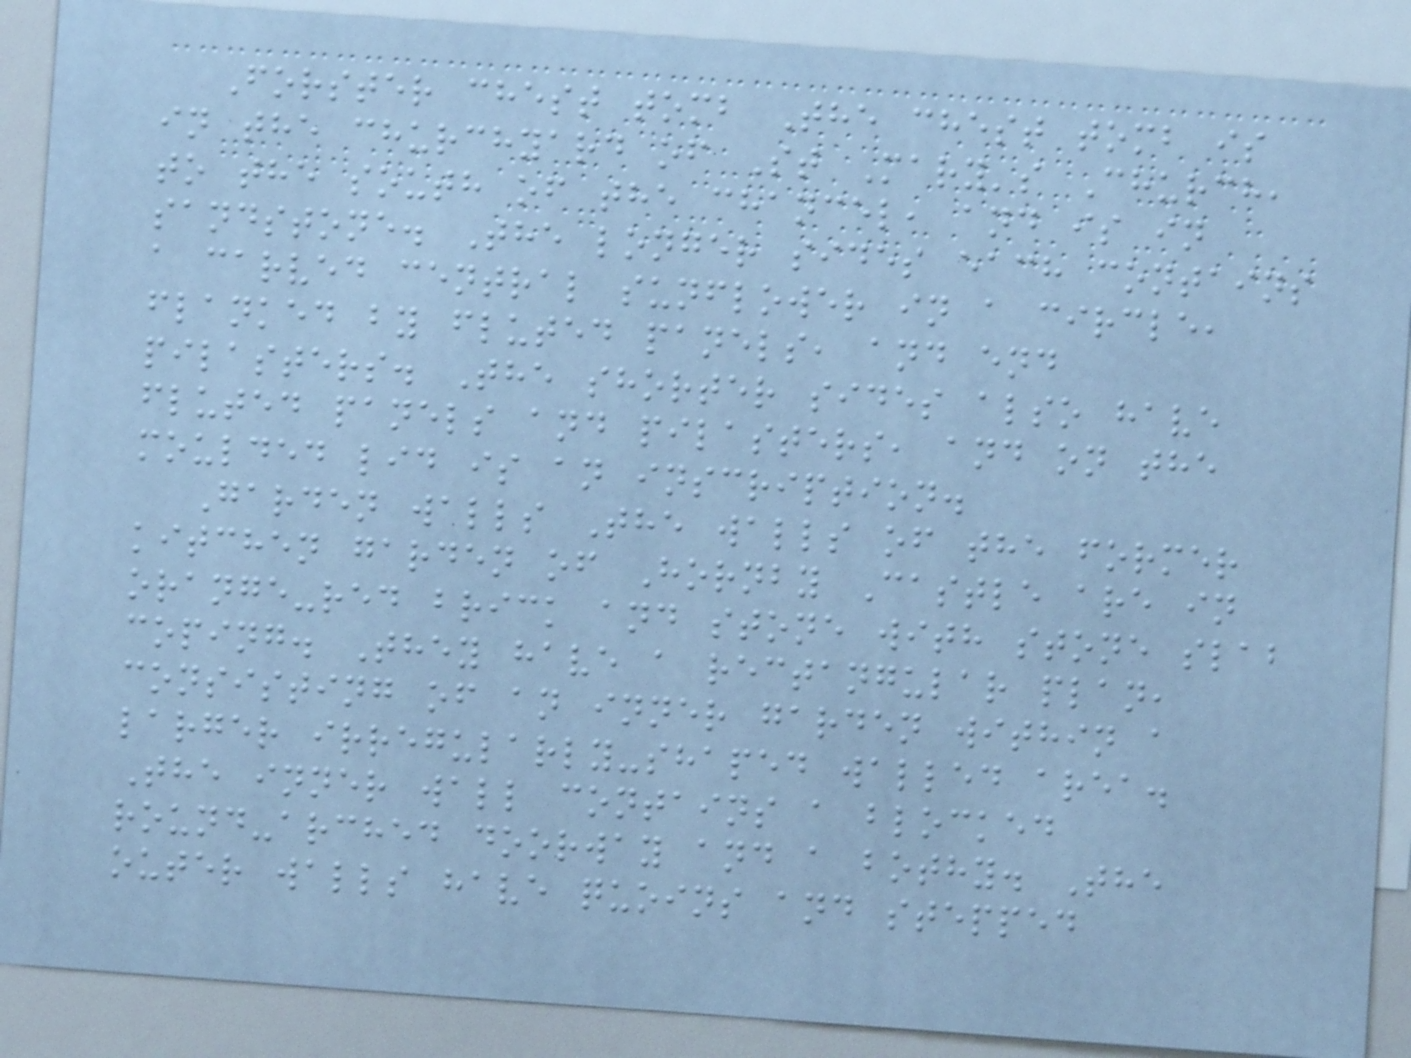Forster chest tomb The chest tomb is
in the churchyard of St Mary's Church,
to the south of the chancel, and is in
sandstone. The longer sides each contains
a carved central sunflower in a circle,
flanked by fluted panels, and end
pilasters. The shorter sides also have
fluted panels and pilasters, and on the
moulded lid is an inscription.
Garden walls The walls of the former
kitchen garden of Hornby Castle are in
orange-red brick and stone with stone slab
coping. They have a rectangular plan,
consisting of an inner garden within a
larger irregularly-shaped walled area.
The inner wall contains a blocked
round-arched doorway and a bothy. The
outer walls have quoins and stepped
